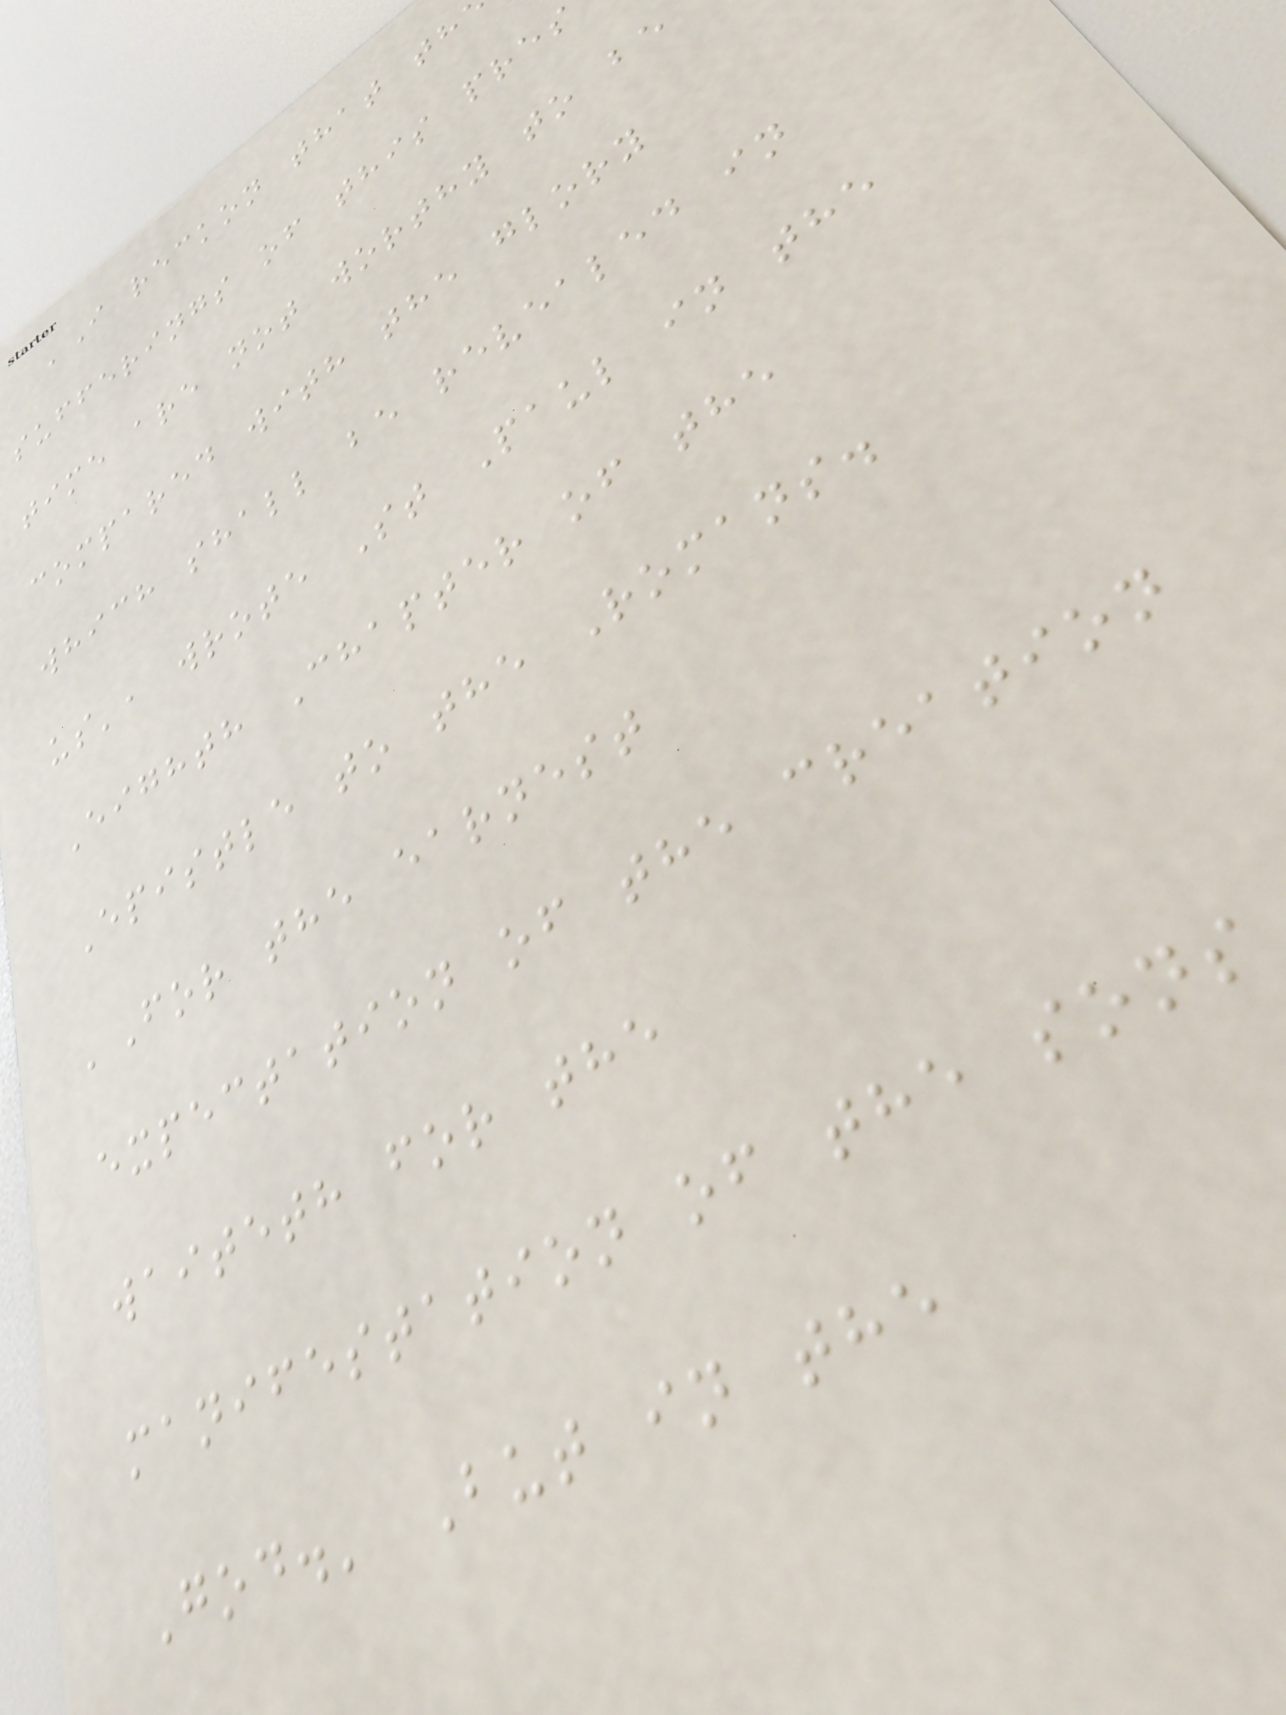'I reckon that th
sufferings of this pres
time are not worthy to be
compared with the glory
which shall be revealed in
us', wrote St Paul in the
Eighth Chapter of the
Epistle to the Romans.
'For the earnest
expectation of the creation
waiteth for the
manifestation of the sons
God.' But in the
